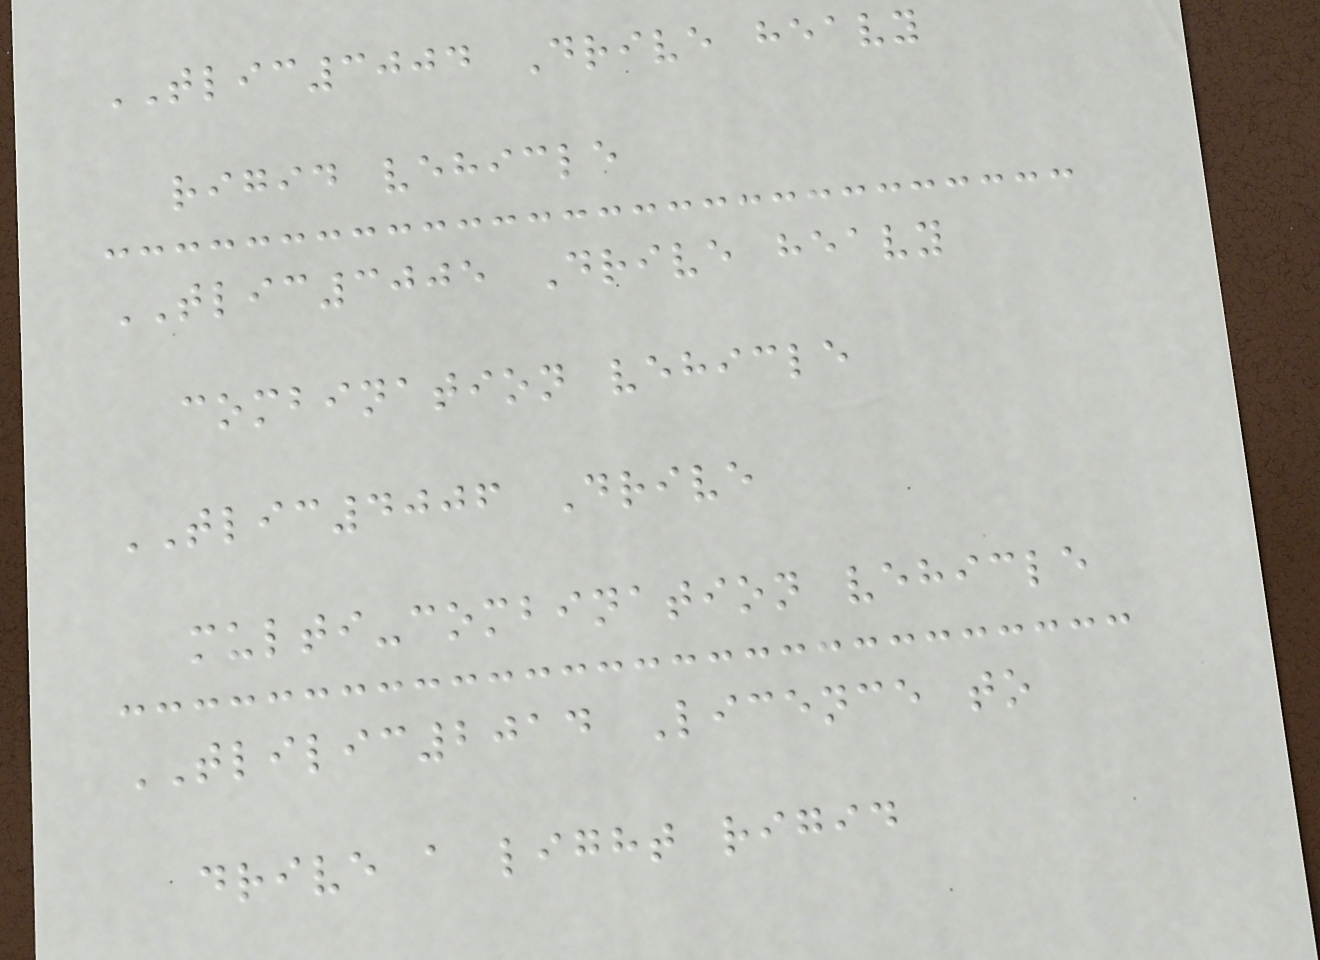TLIC3004 Drive heavy
rigid vehicle
TLIC3005 Drive heavy
combination vehicle
TLIC4006 Drive
multi-combination vehicle
TLILIC2014 Licence to
drive a light rigid
